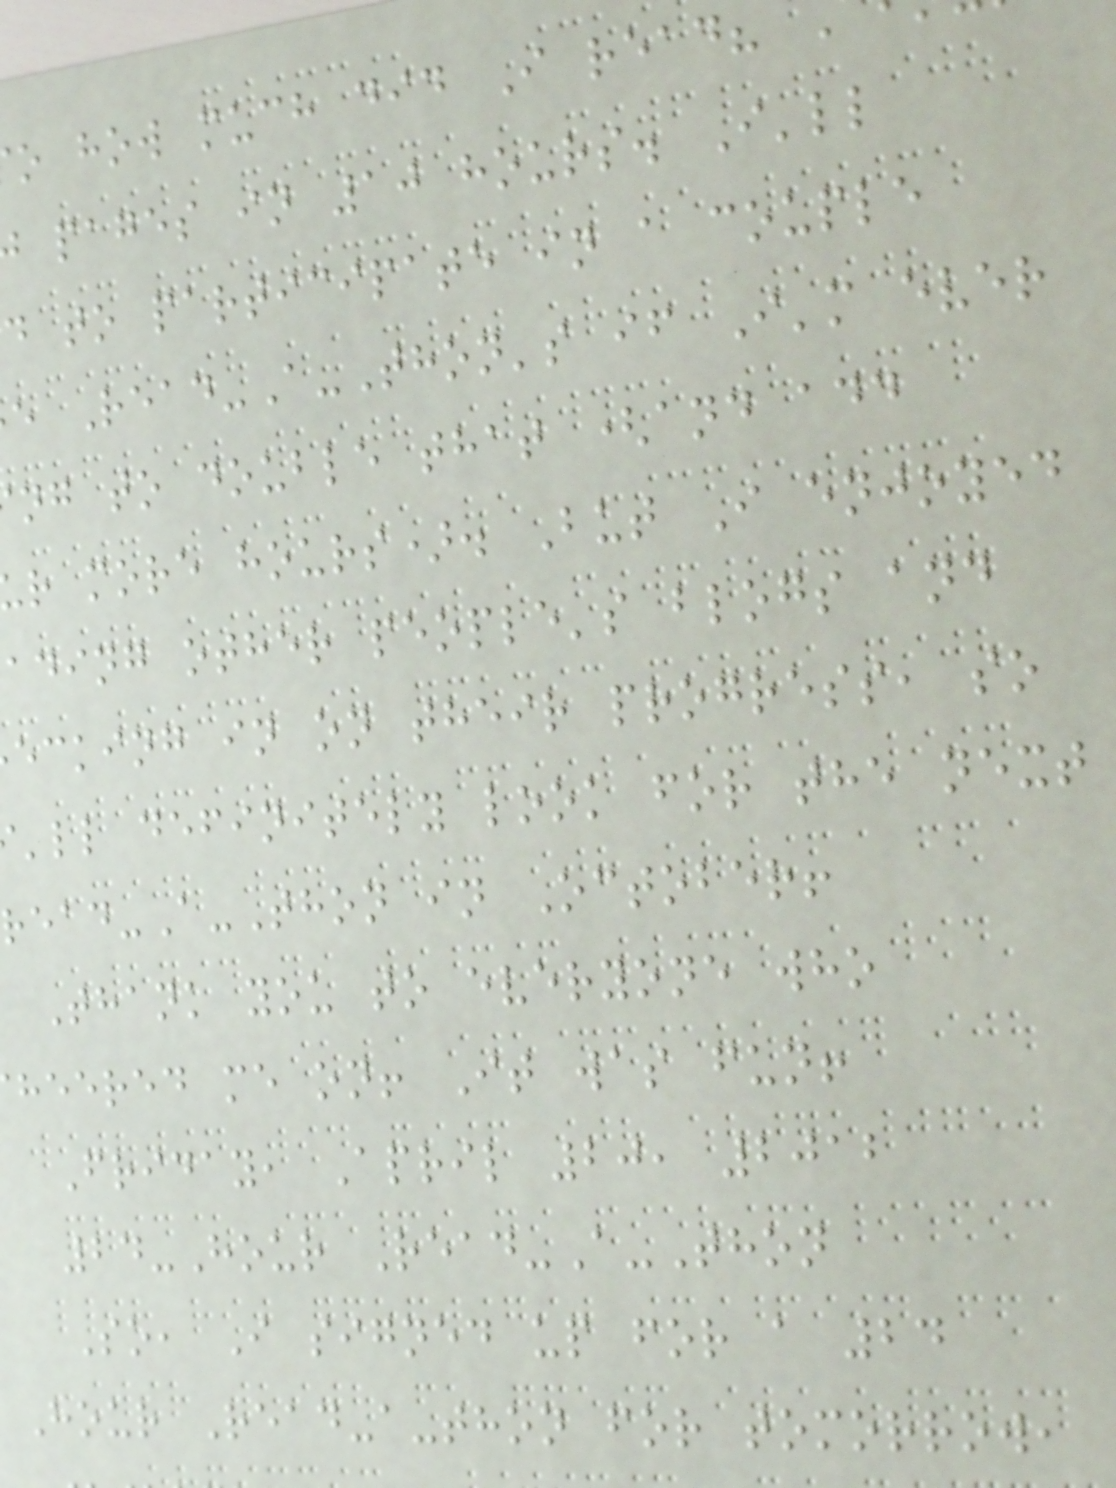o how much did I read?
pages in 10 hours. I'll
d to participate in a couple
e Read-A-Thon's if I'm ever
ng to double that (and add
r more hours). But I enjoyed
ading other people's blogs and
ecking in on their progress, so
'll definitely look for the next
ead-A-Thon in October!
Thank you to everyone who
heered me on! It was fun!
Friday, April 20, 2012
24-Hour Read-A-Thon
So, I signed up for a 24
Hour Read-a-thon for tomorrow,
